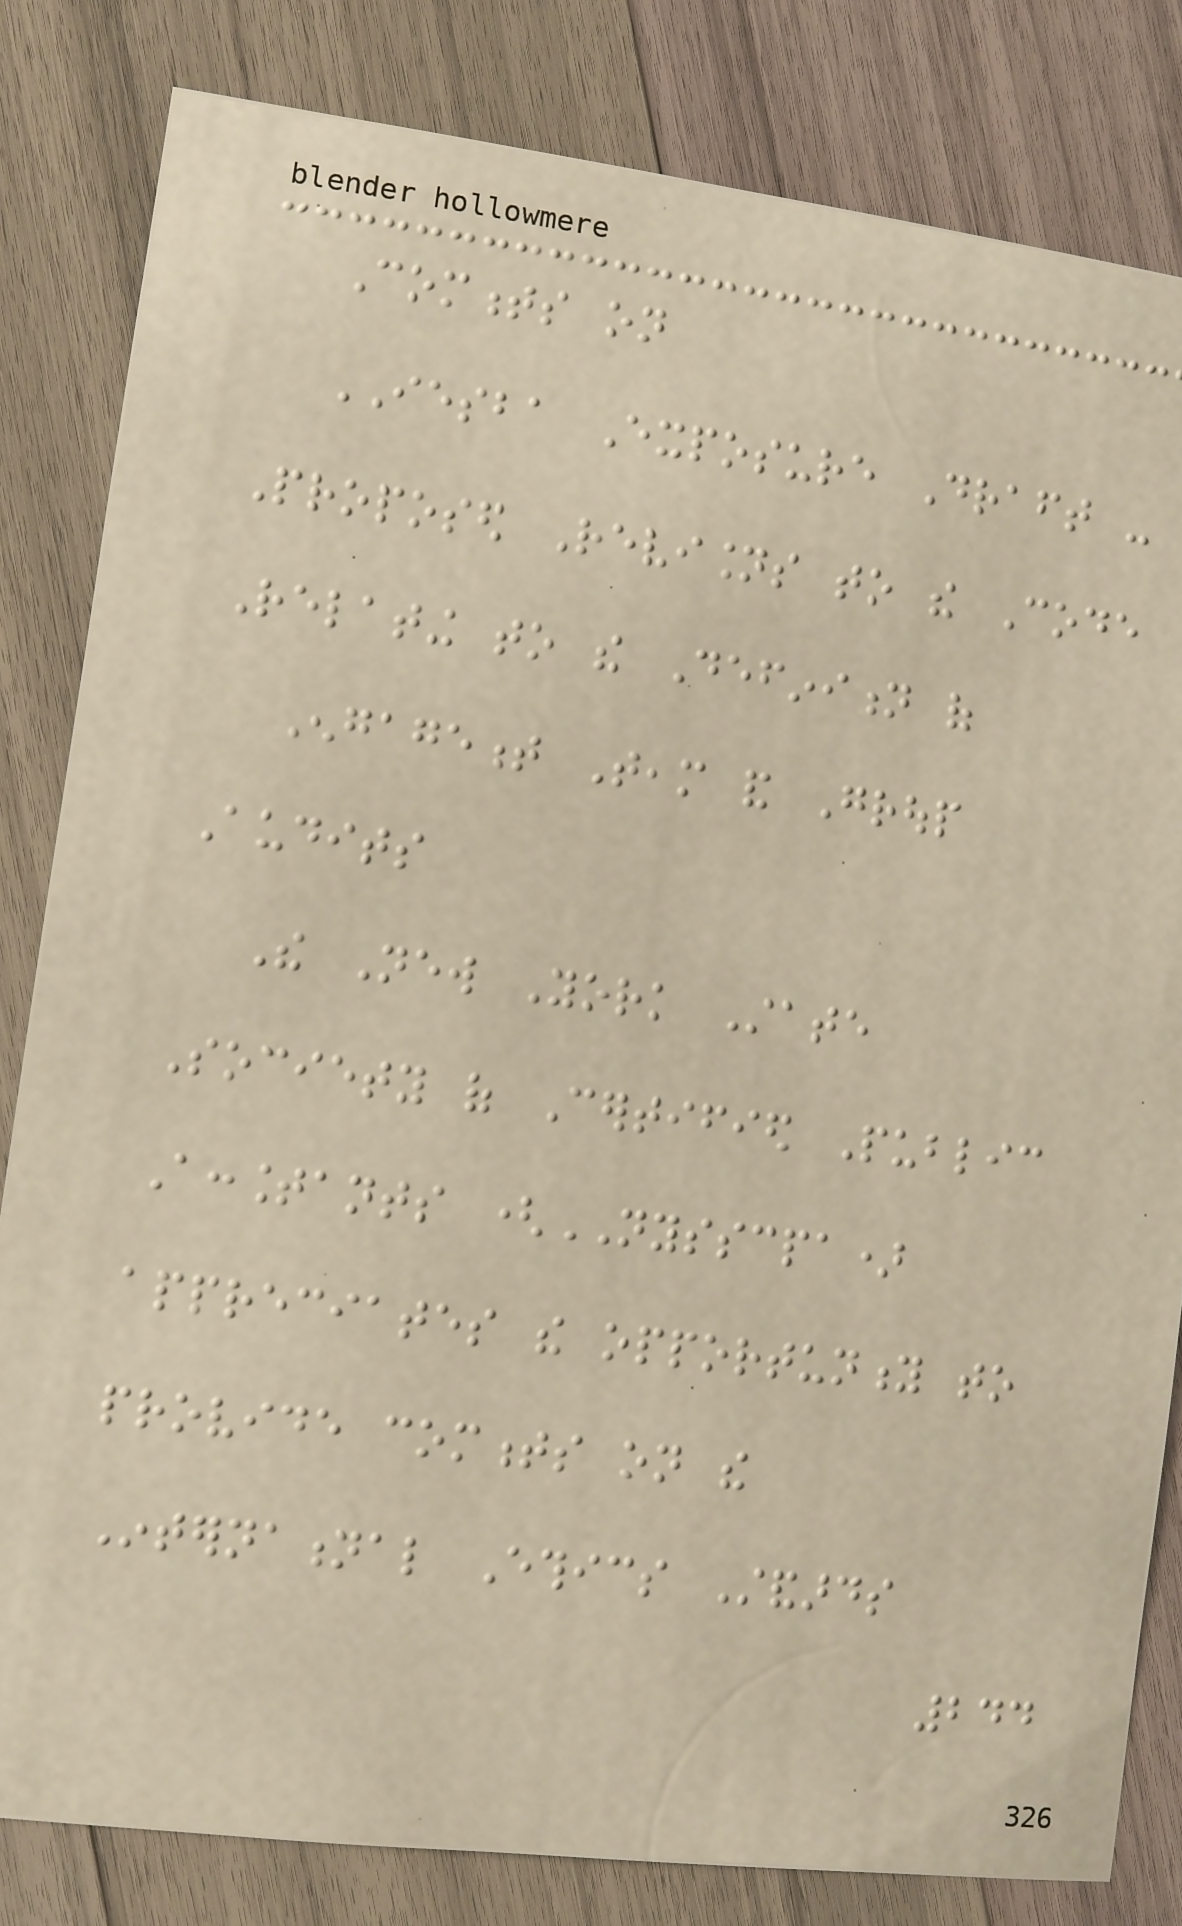Comments on
IESBA Exposure Draft -
Proposed Revisions to the Code
Relating to the Definition of
Engagement Team and Group
Audits
The New York State
Society of Certified Public
Accountants (NYSSCPA)
appreciates the opportunity to
provide comments on the
International Ethics Standards
244
